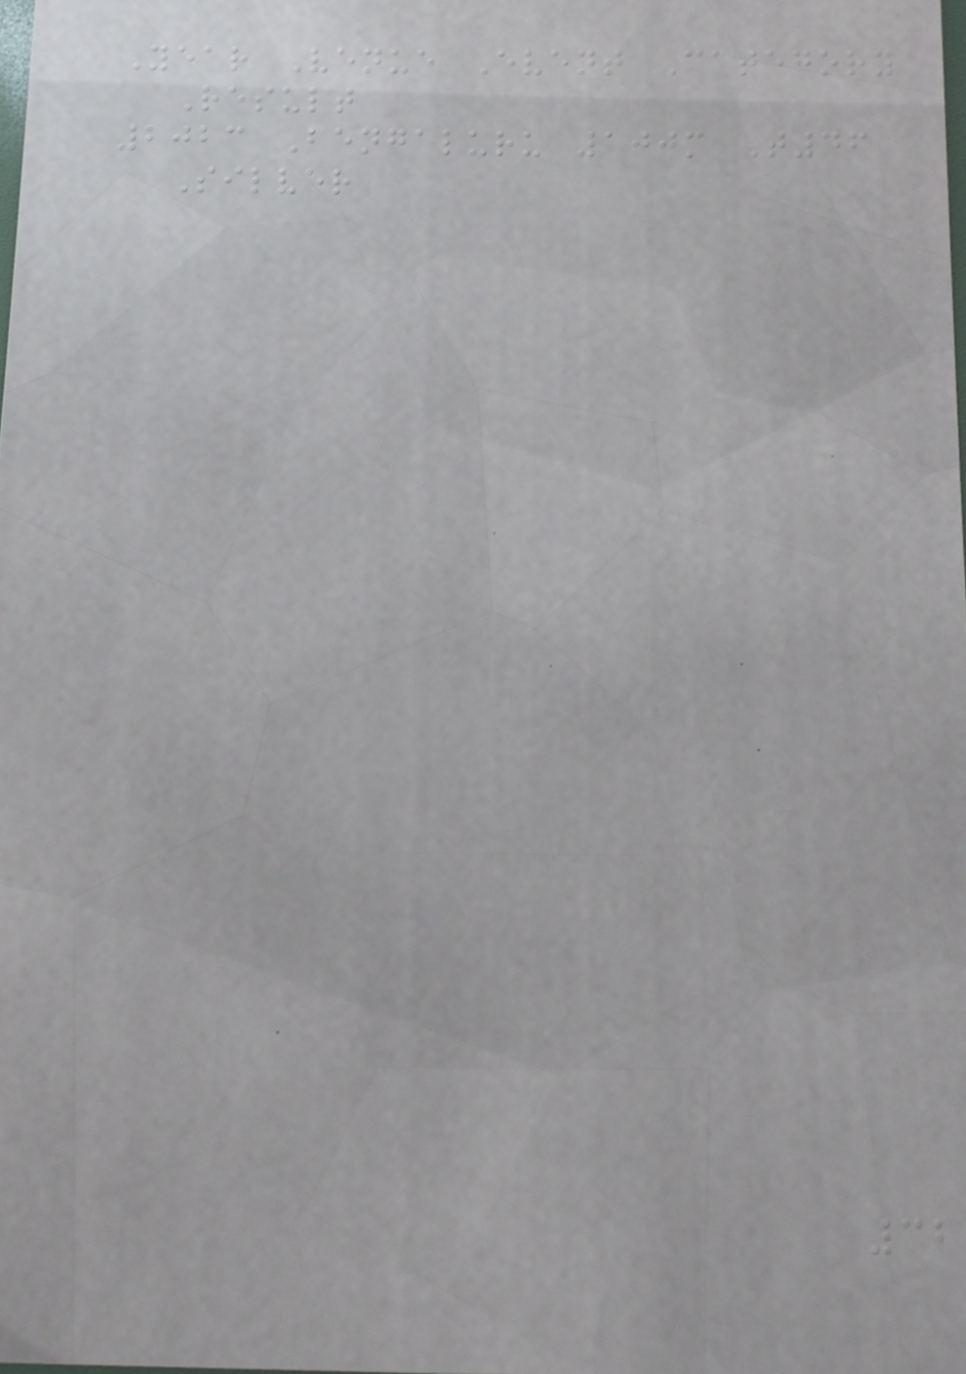Year Venue Event Category
Result
2023 Bengaluru 100m T46
Silver
32
